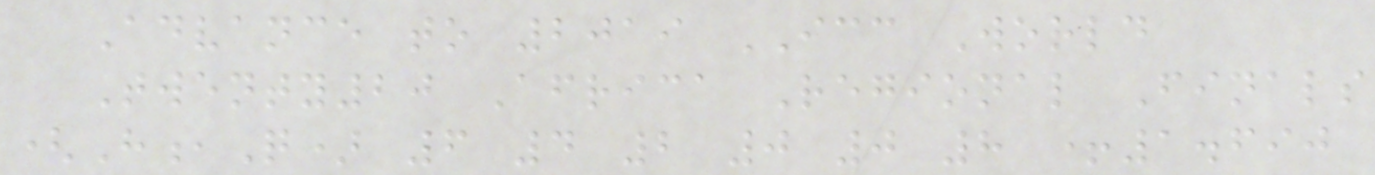Advance to 2019 ICC World
Twenty20 Africa Regional Finals
(H,Q) 6 4 2 0 0 8 +1.690
